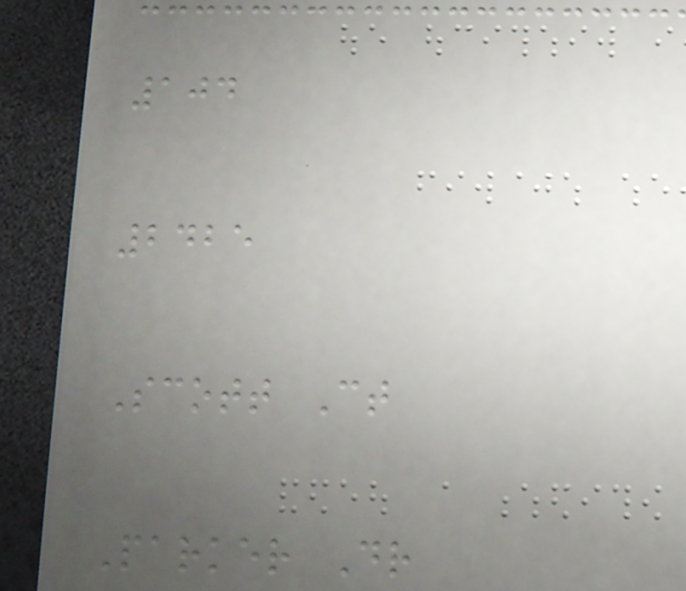104
2425
Scott Ct
Parker Dr
